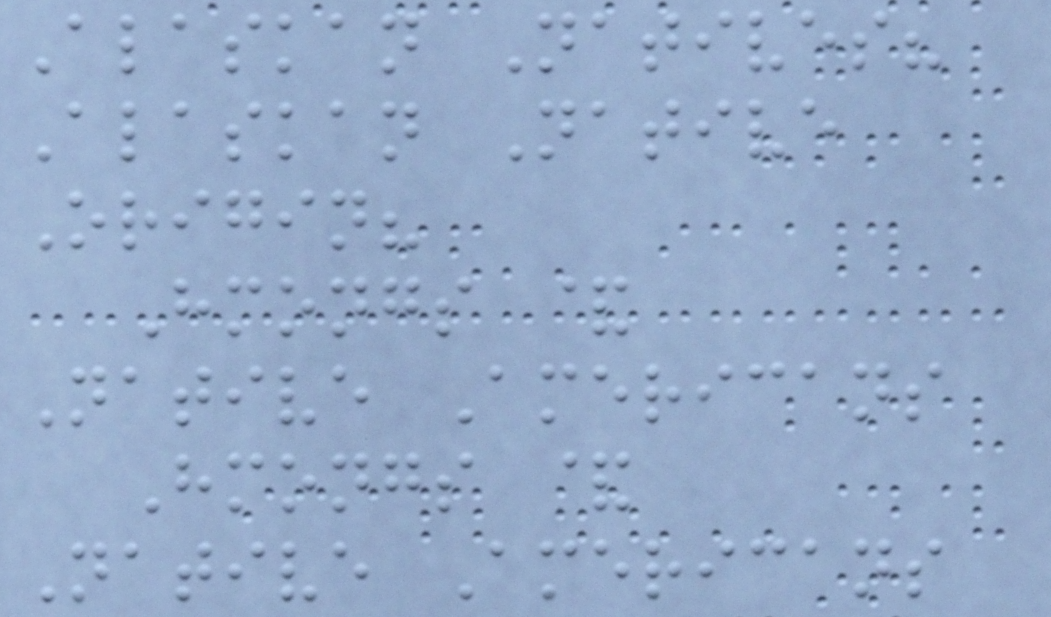Alaskan Natives?
Alaskan Native
Origin?
Hmongs &
Native Americans
Hmongs &
Native Americans
